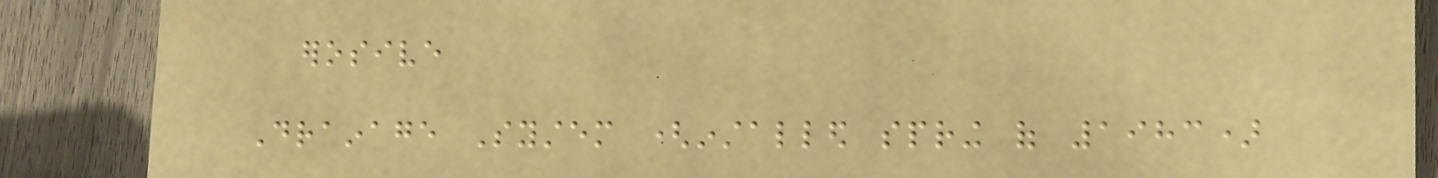erosive
Drainage System (installed spring of 1983)
